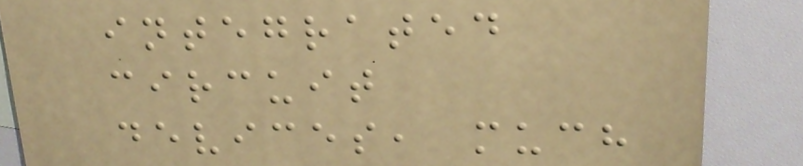integrated
circuit
devices, much
